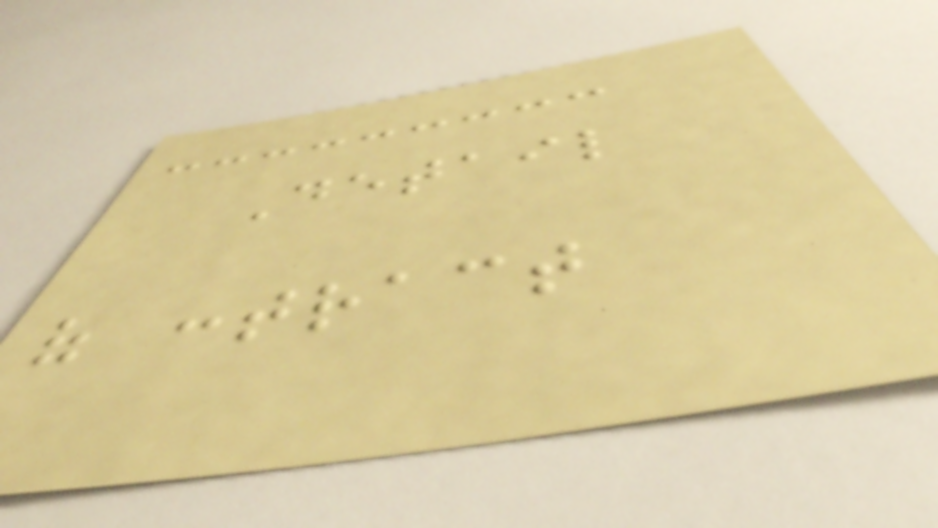Detail
of contract
